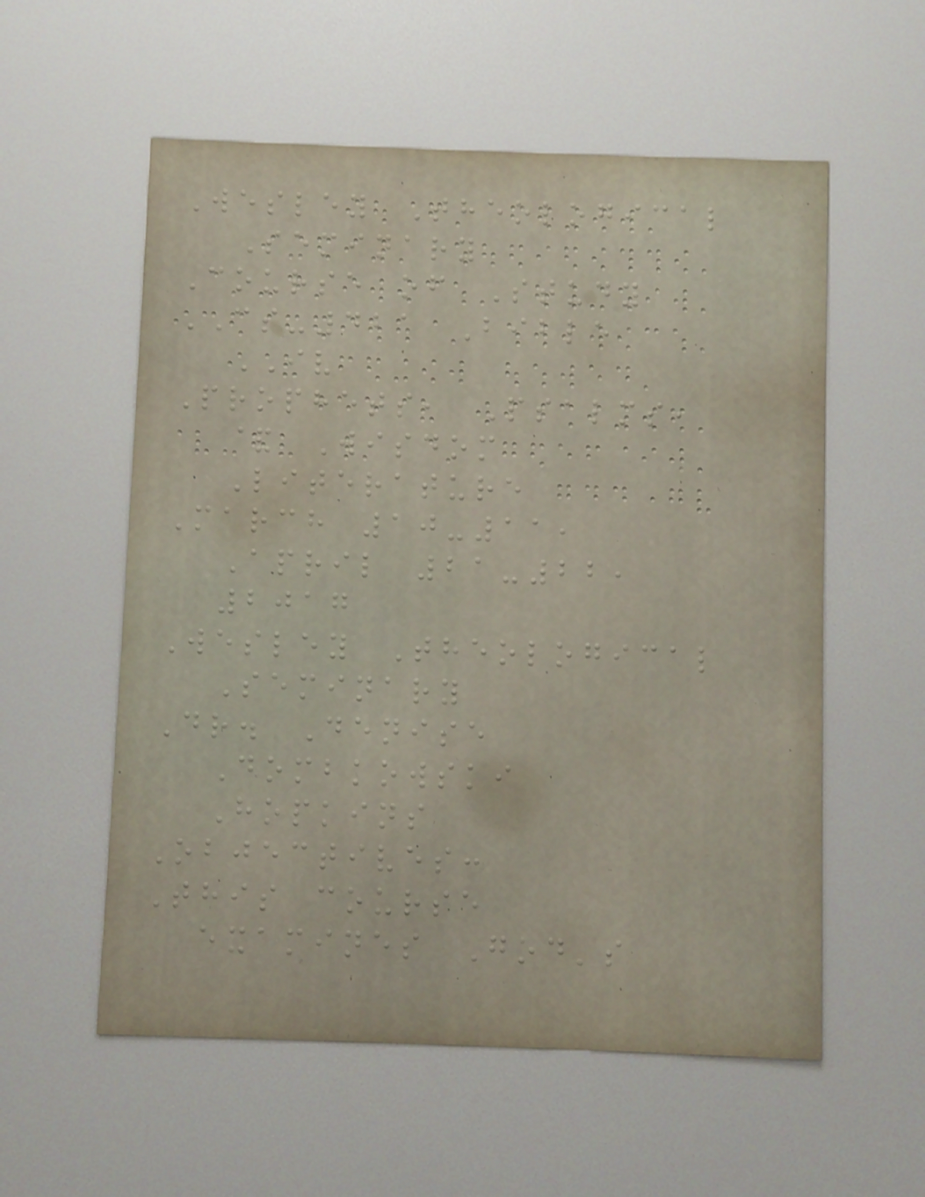Wesley Theological
Seminary
Course of Study
CS-421 Bible
IV
Prophets, Psalms,
& Wisdom
Literature
March 10-11,
April 21-22,
2017
Wesley Theological
Seminary
Dr. Denise
Dombkowski
Hopkins
Objectives:
This course
examines God's
